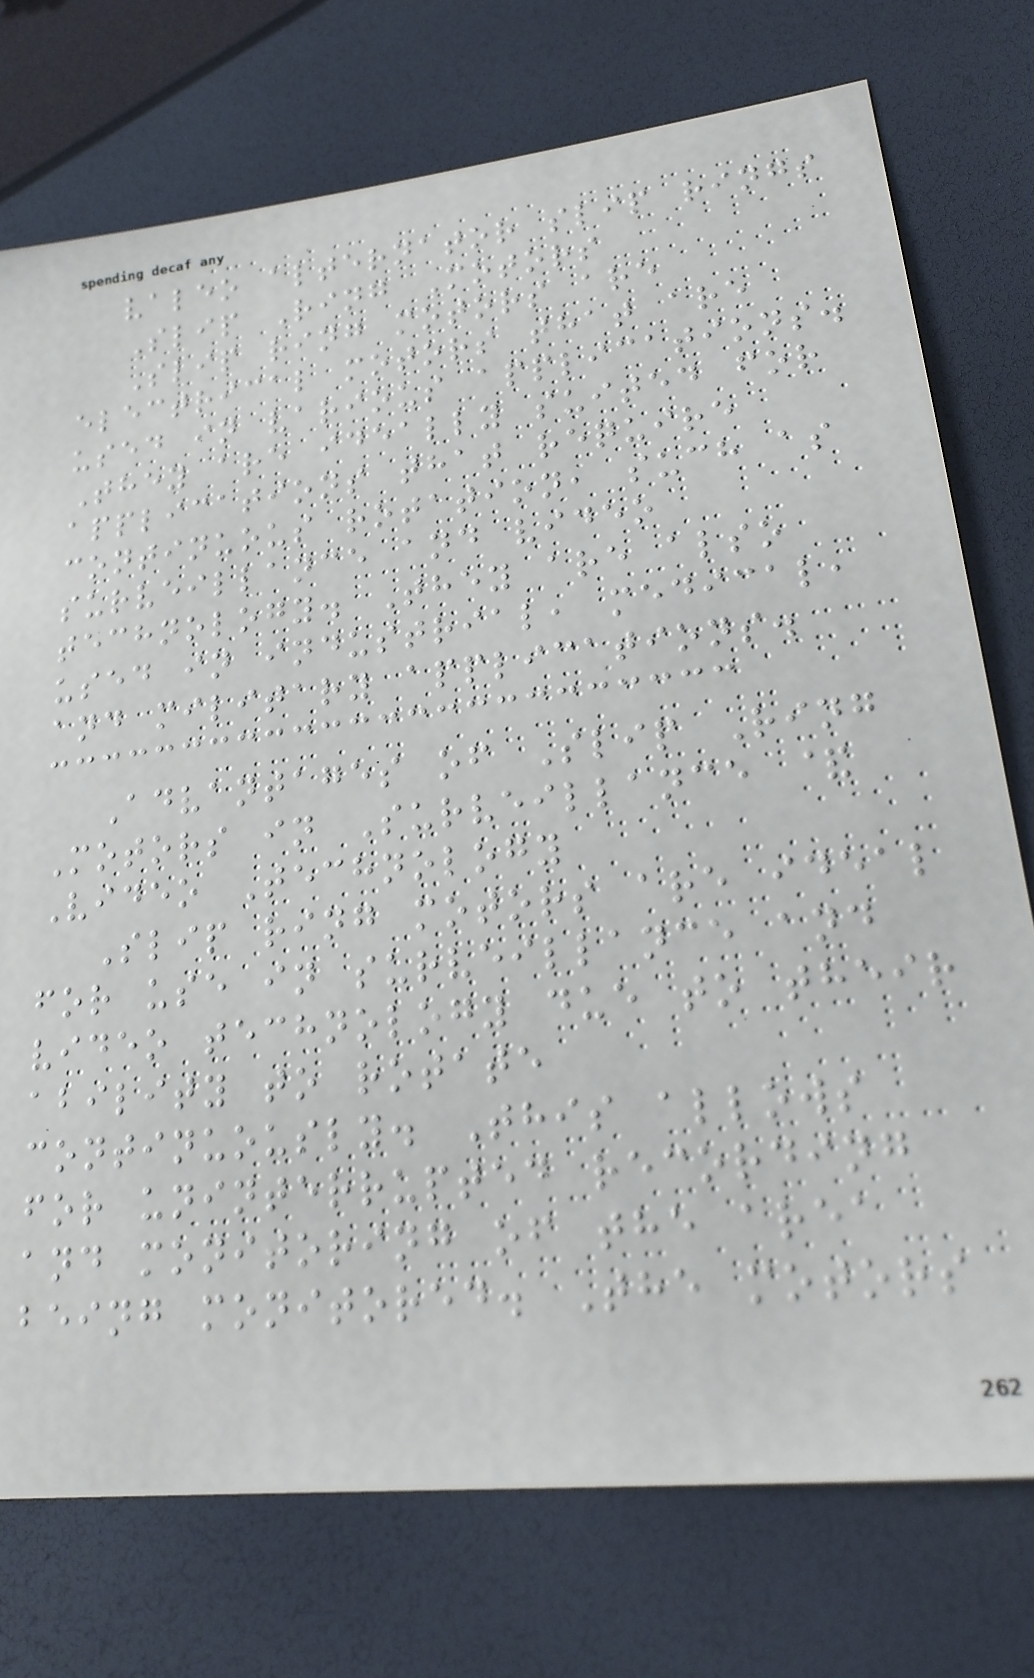valeo alternator slip rings
Slip Ring Motors
Slip ring motors are
electrical motors that are
used in various applications.
They are ideally suited for
applications that require
continuous rotation, such as
surveillance and video
technology. They are also
used in industrial, medical,
and military applications.
Advantages of Slip Ring
Motors in Surveillance &
Video Technology
Slip ring motors are ideal
for use in surveillance and
video technology due to their
ability to rotate
continuously. This allows
for uninterrupted recording
and monitoring of the area
being monitored. The motors
